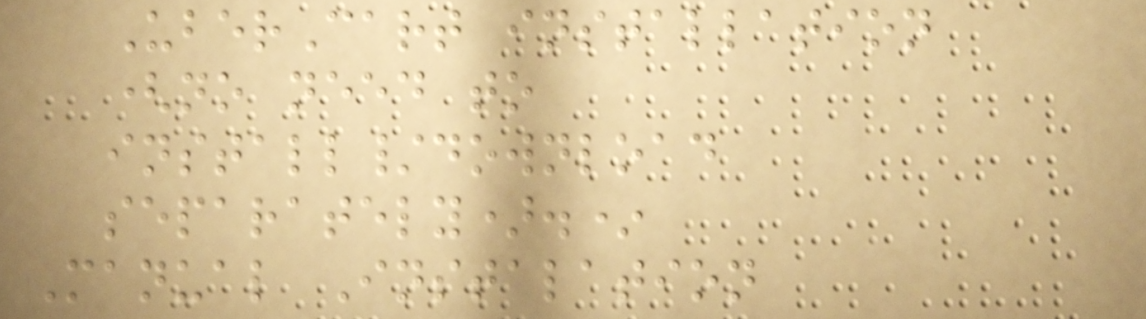UberCart installation
(no need to
install/download
separately).*
Manual Instalation
